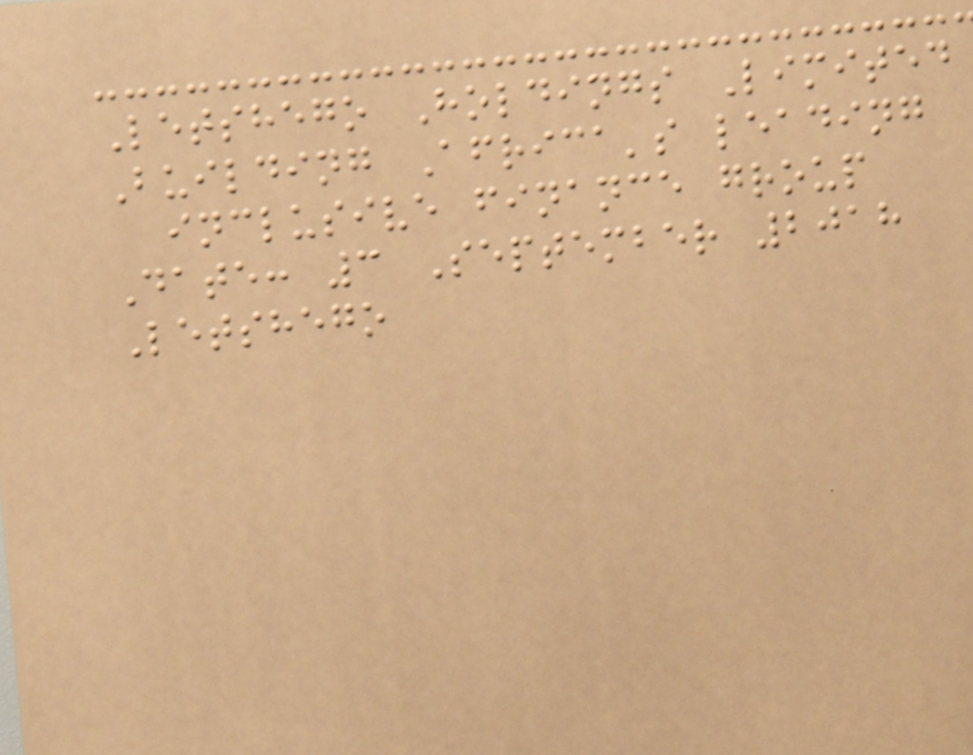Letshego Holdings Limited
Building Africa's leading
inclusive finance group
Date: 3 September 2018
Letshego
